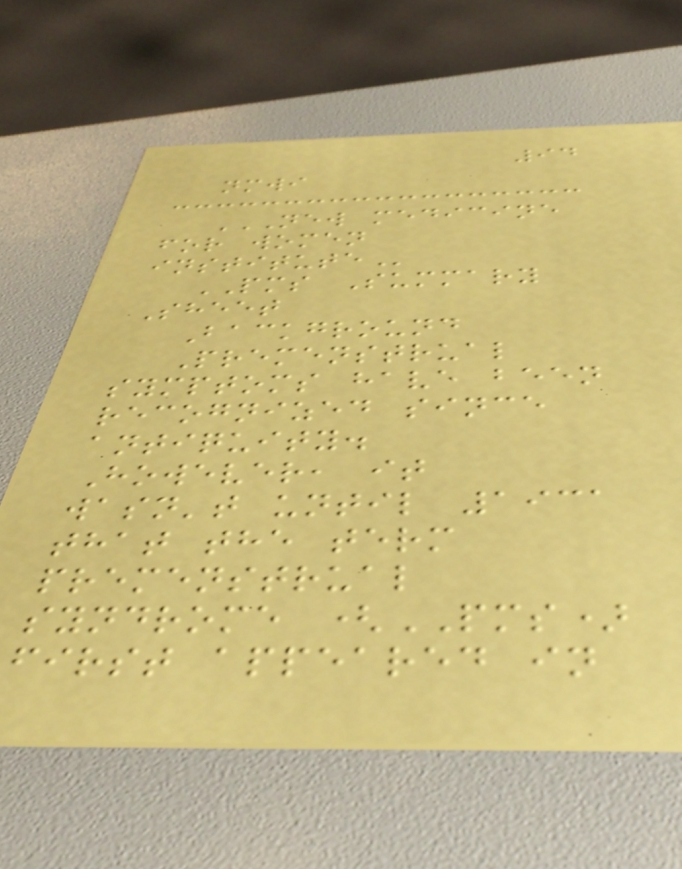94
nmwi
NEW MEDICINE
FOR WOMEN
INSTITUTE
PMS Summary
Sheet
Background
Premenstrual
symptoms have been
recognized since
antiquity.
However, it
wasn't until 1931
that the term
premenstrual
syndrome (PMS)
first appeared in
